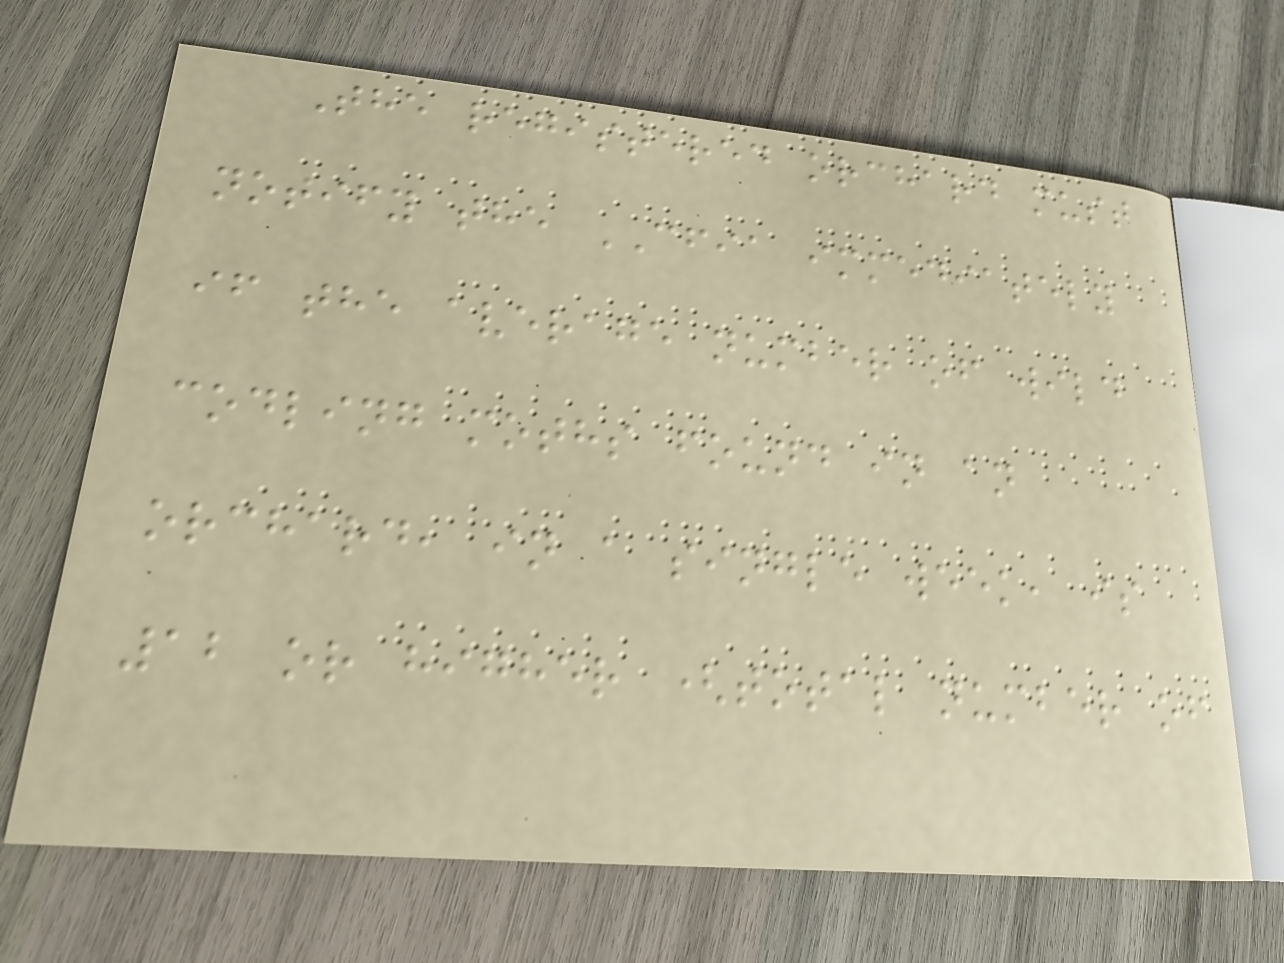The registered orchard must
notify the CFIA immediately
if the average number of wild
codling moths found in an
orchard, in a single week, is
12 or higher (total number of
